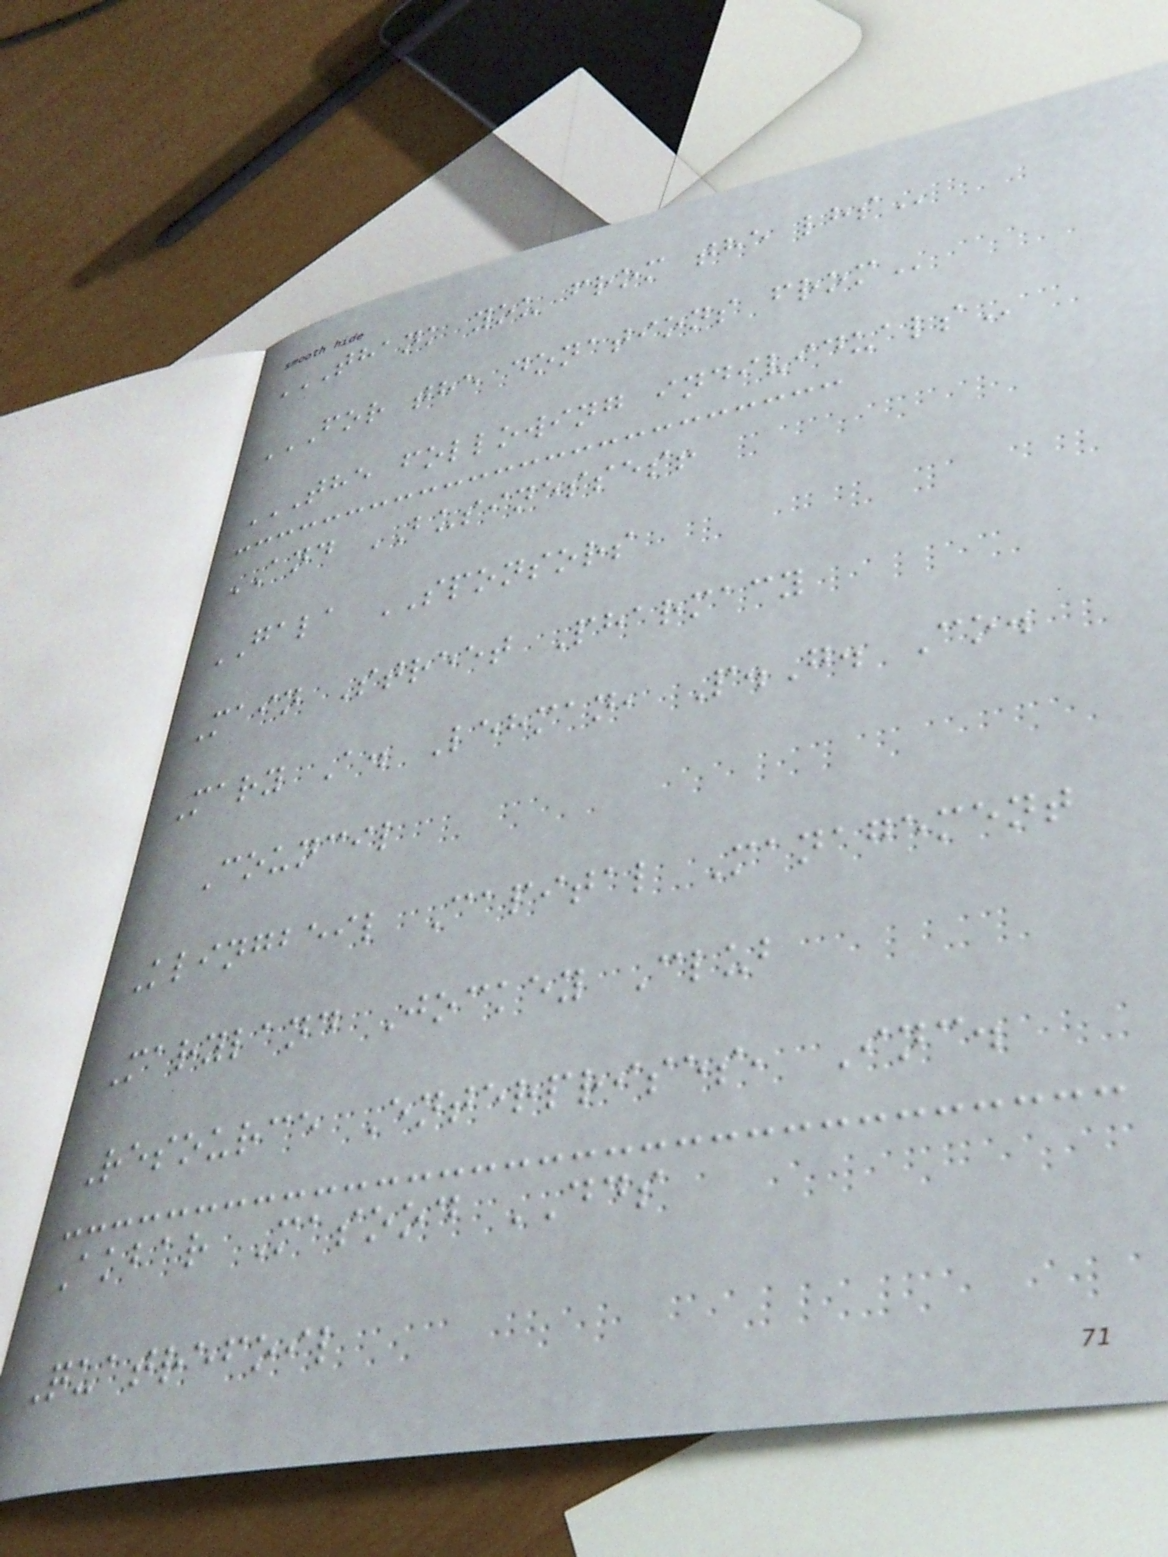THANK YOU FROM THE LHS
FOR THE DONATIONS FROM
THE FOLLOWING INDIVIDUALS
AND BUSINESSES!
GALA SPONSORS
Main Street Pharmacy
Mary A. Lehman, P.G. Co.
Council
Klingbeil Capital Management
Maryland Jockey Club
Resource Enterprises, Inc.
Akbar Masood DDS
Quatrefoil
